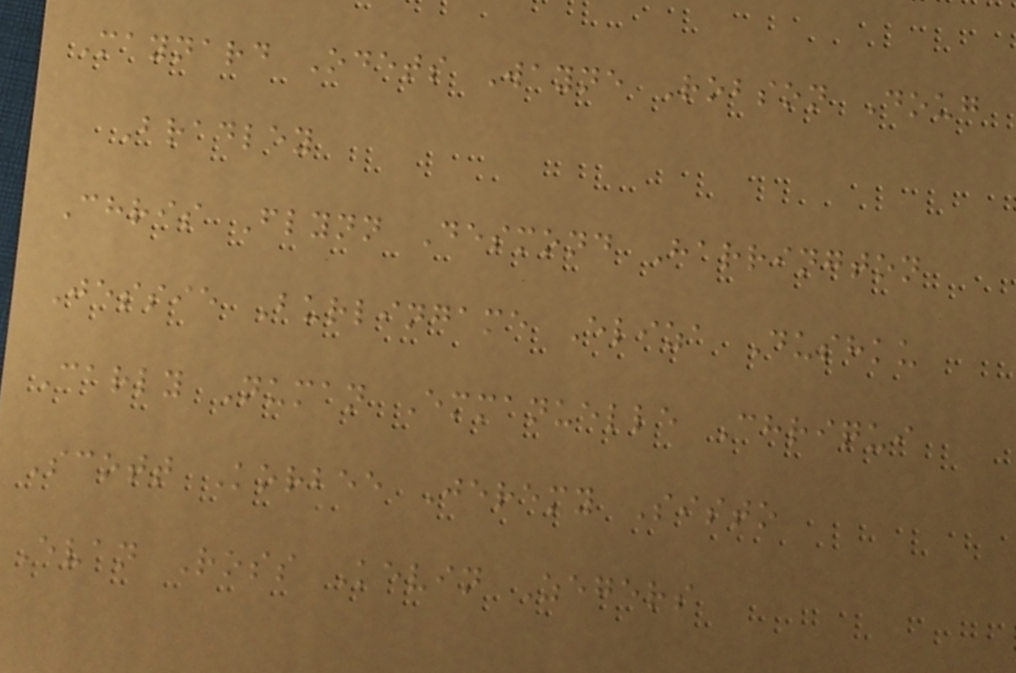Maynard Odets Wayne Robson Doug
Bradley
Chris Flynn Desmond Harrington
Jessie Burlingame Eliza Dushku
Carly Numan Emmanuelle Chriqui
Scott Korbee Jeremy Sisto
Evan Ross Kevin Zegers
